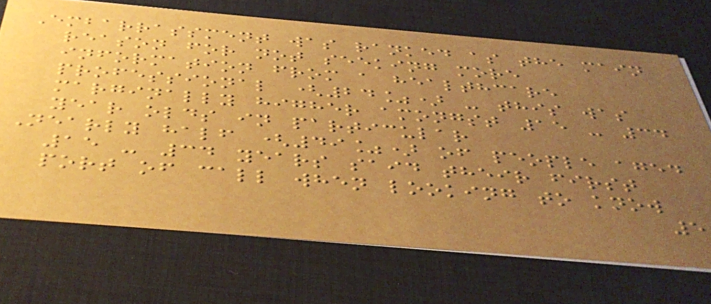Embarrassment was ranked as the main
reason for not seeking more
information from a healthcare
professional (24%) - this was
marginally higher amongst 15 - 34
year olds in particular
Nearly half (49%) of people aged
15 - 34 years said their first
port of call when looking to know
5
